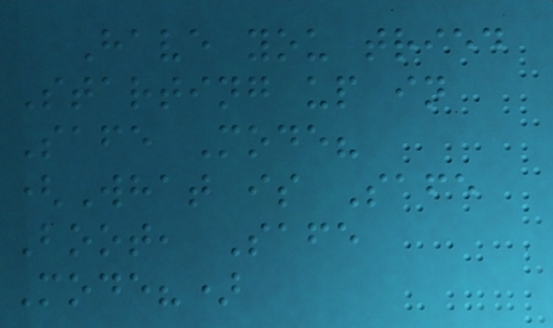Have you tried
Starting up in
Safe Mode?
(What is Safe
Boot, Safe
Mode?)
